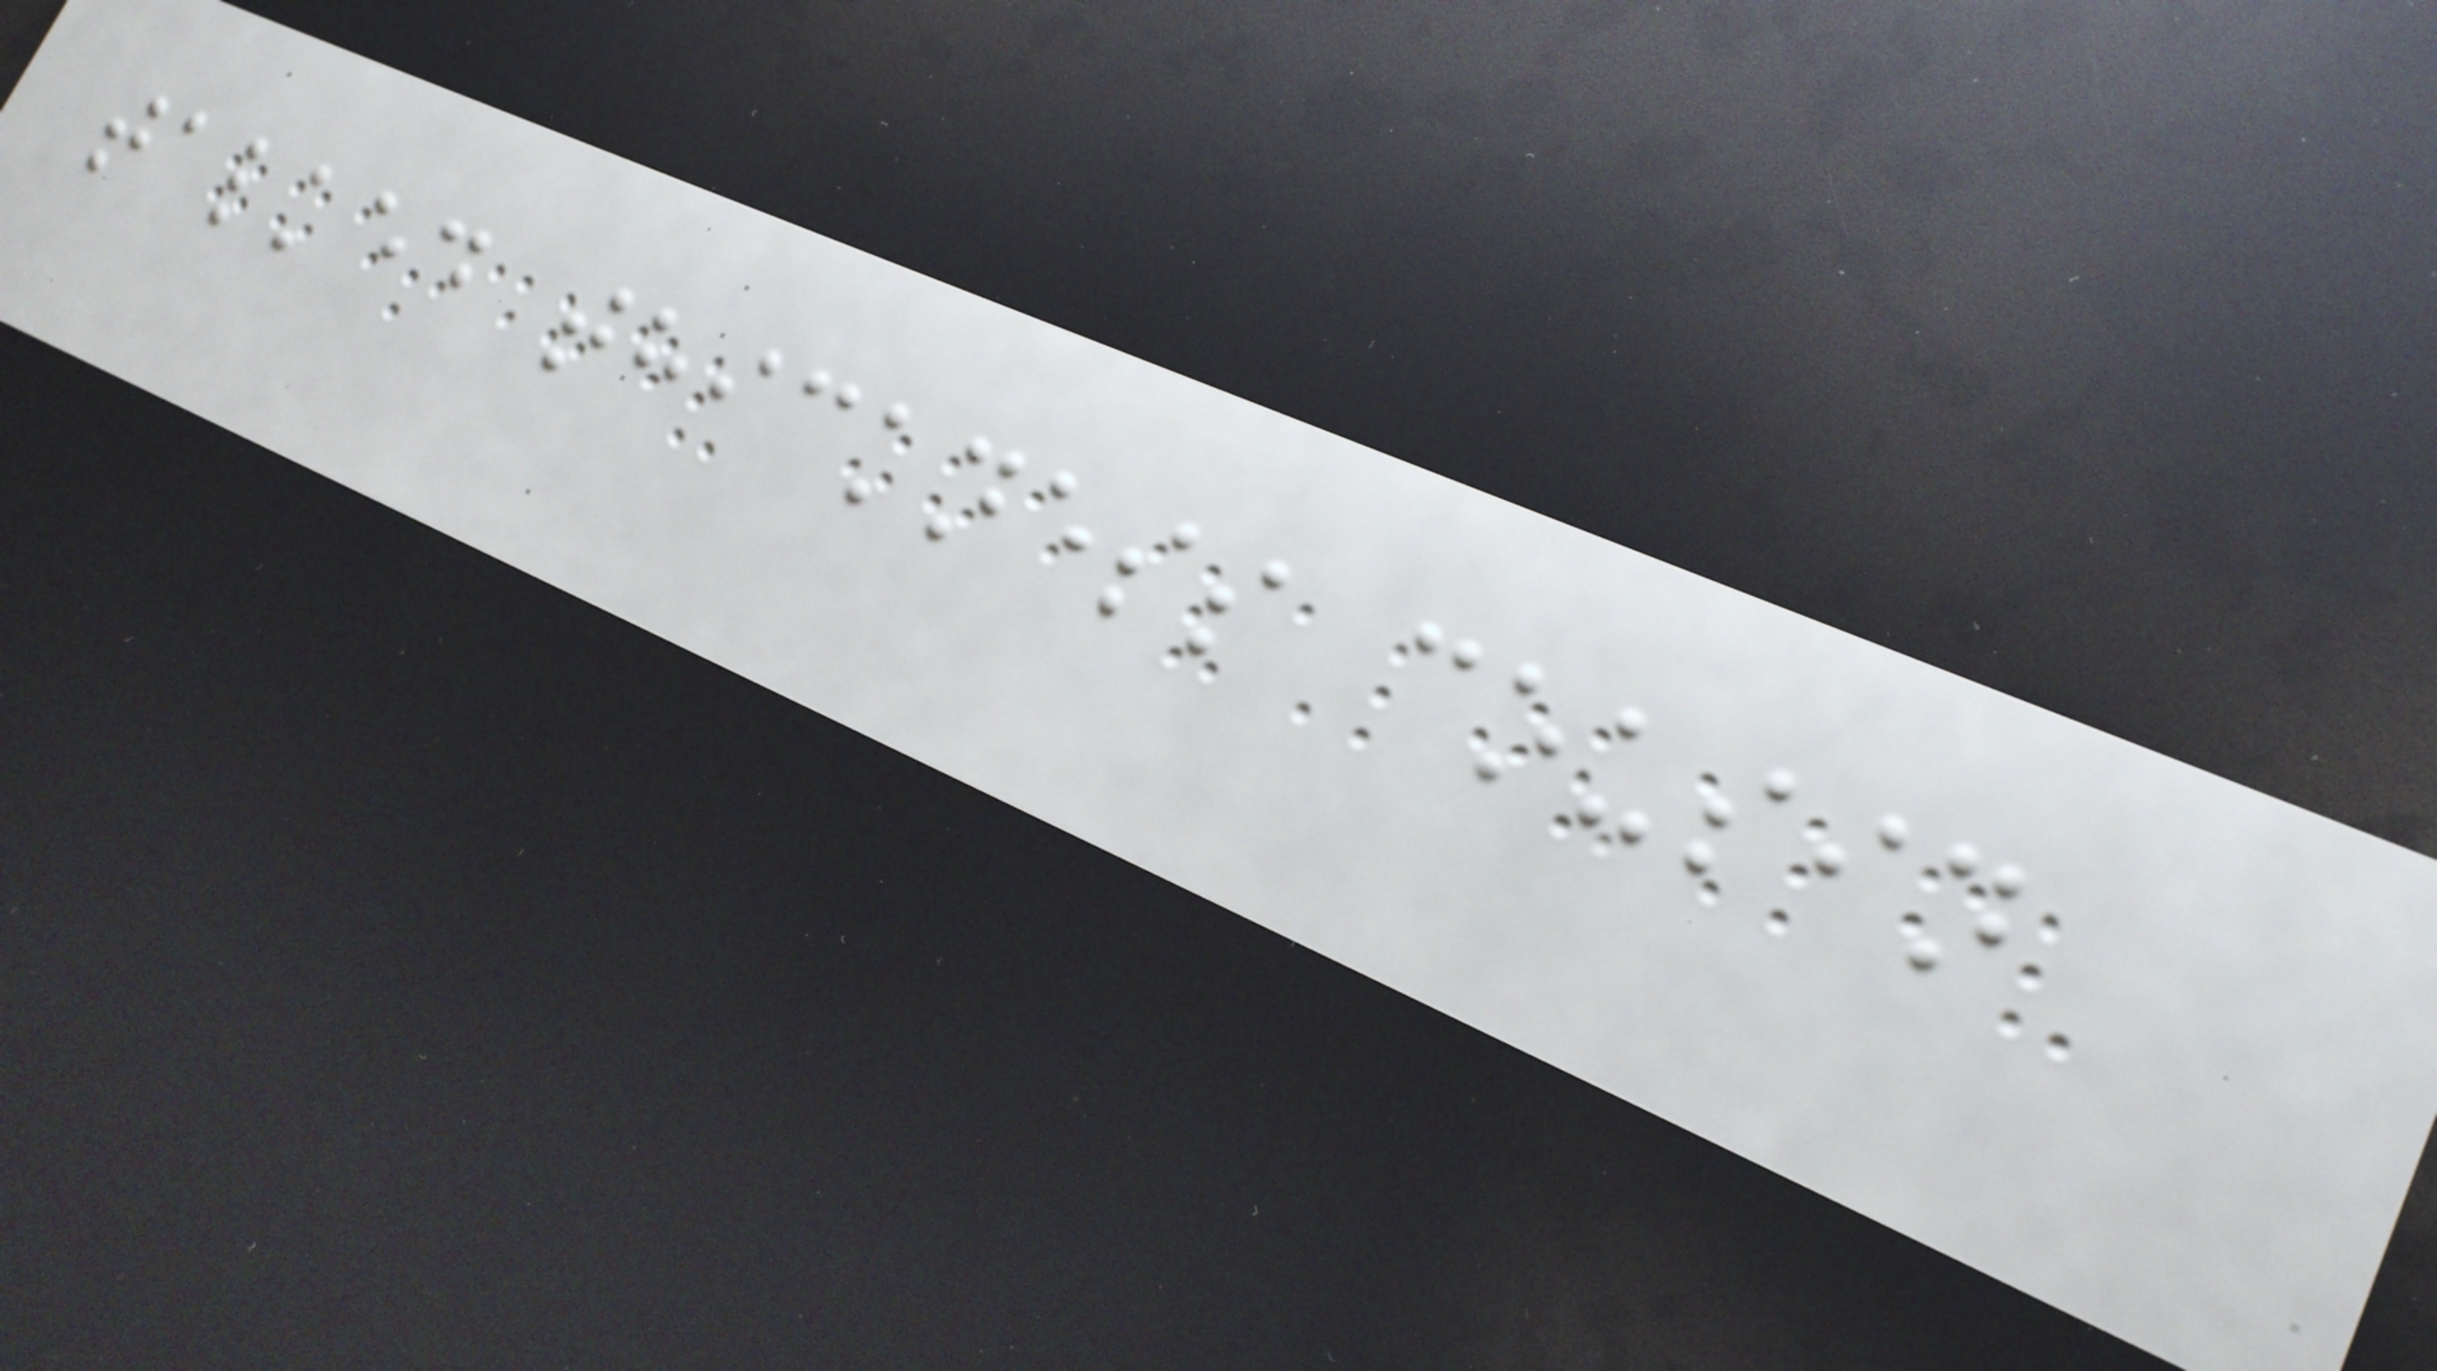talked thickness cousin
